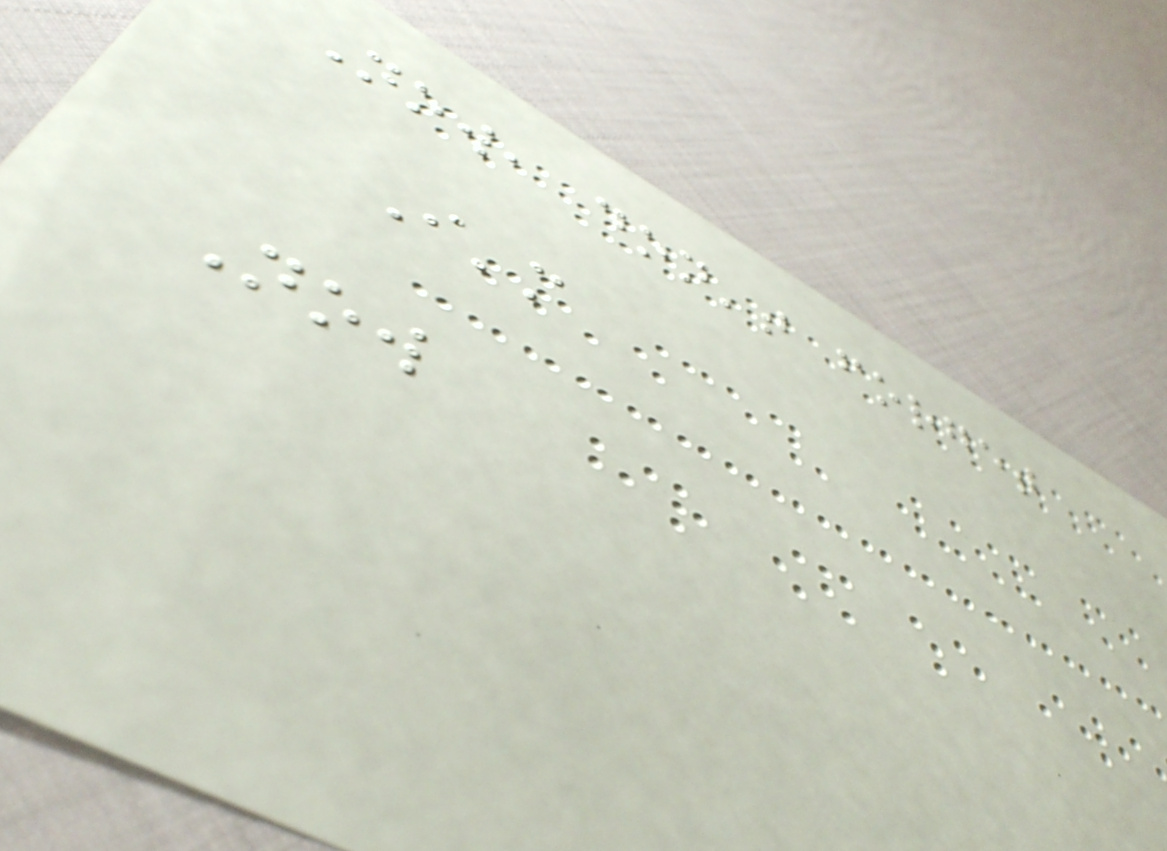Now, don't forget
I'm
Now
